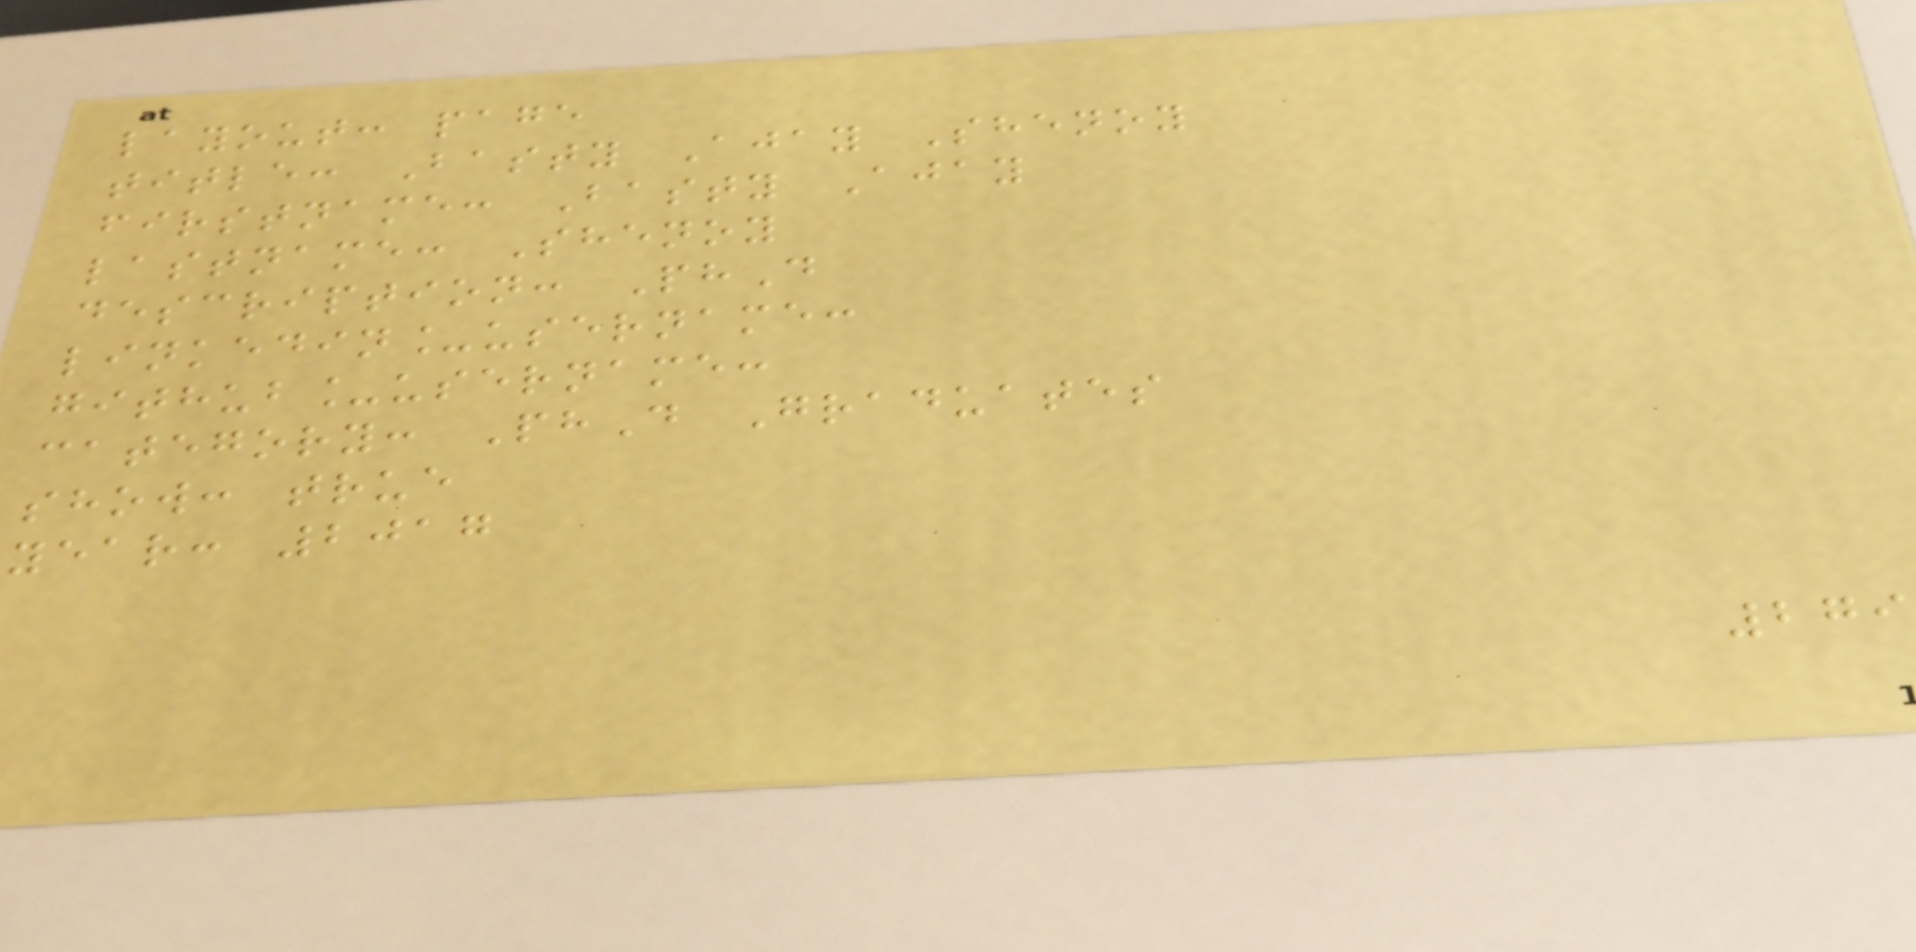layout: page
title: Basty Ajay Shenoy
firstname: Basty Ajay
lastname: Shenoy
description: PhD
linkedin_username:
github_username:
category: PhD Graduates
show: true
year: 2017
279
